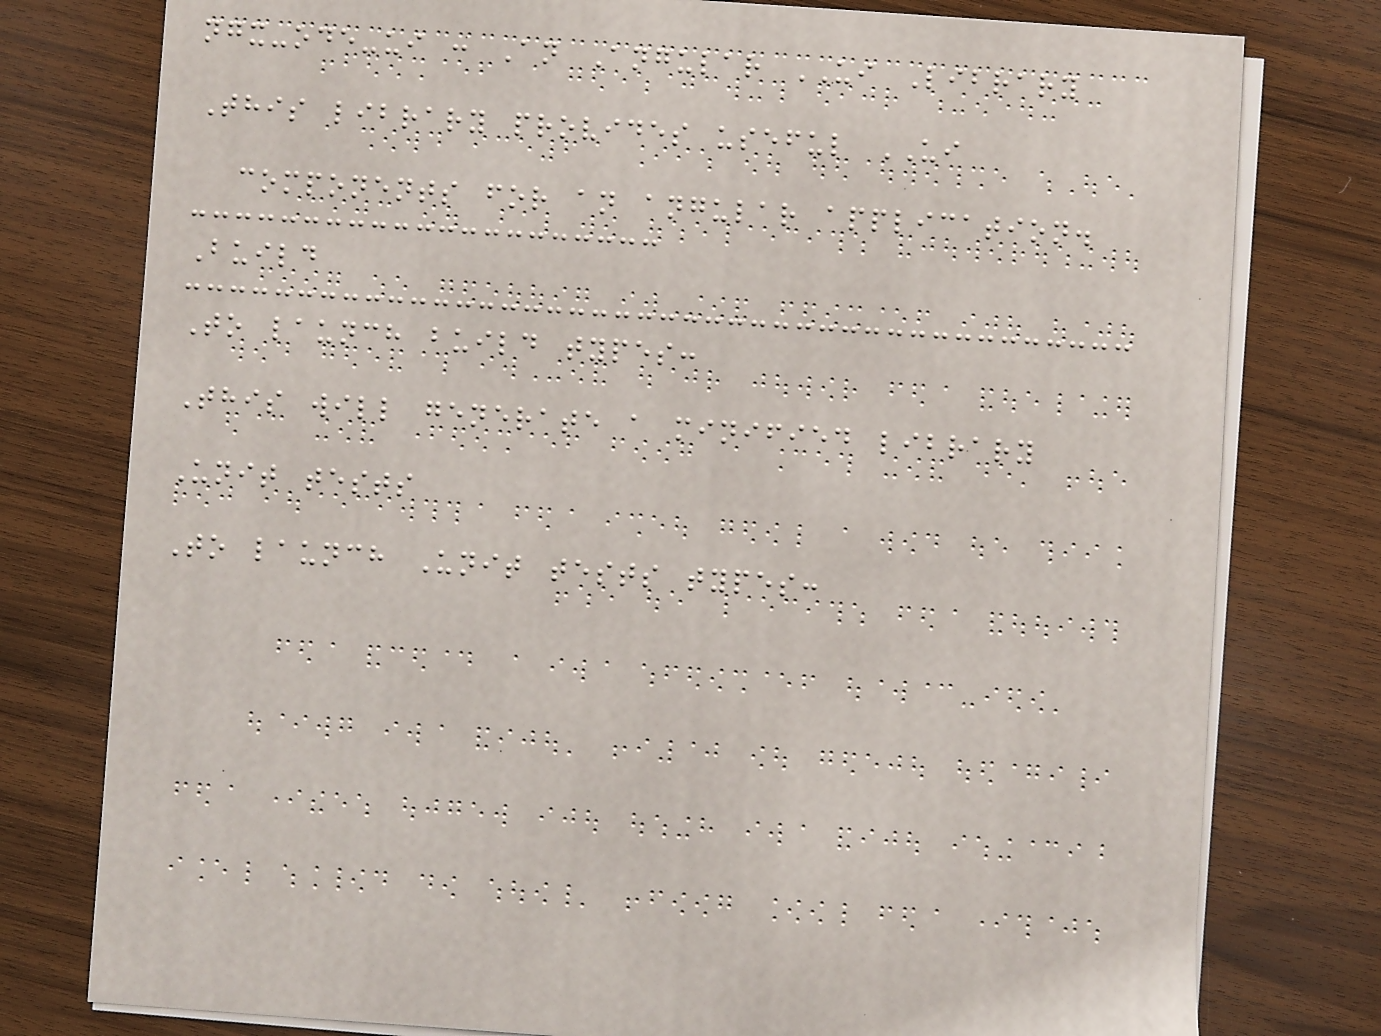ngx-ode-ui : An Angular UI Library
This library provides useful UI
components for an angular application.
Build
To launch build types:
This will generate a minified library
Unit tests
To launch Unit tests types:
